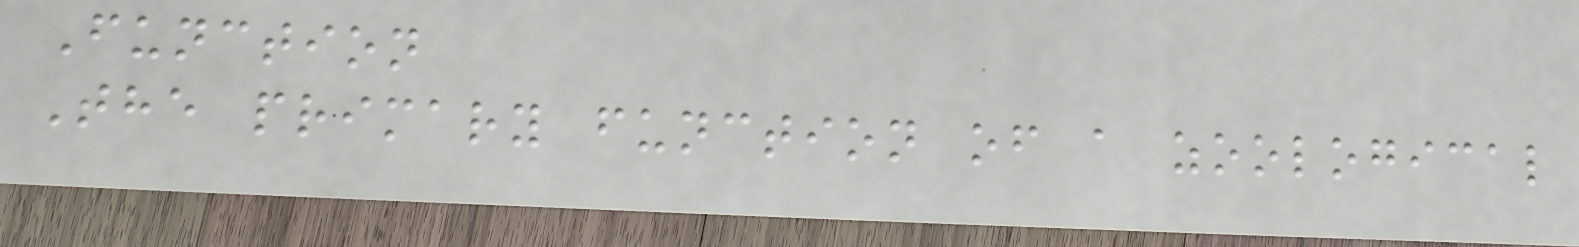Function
The primary function of a zoological
